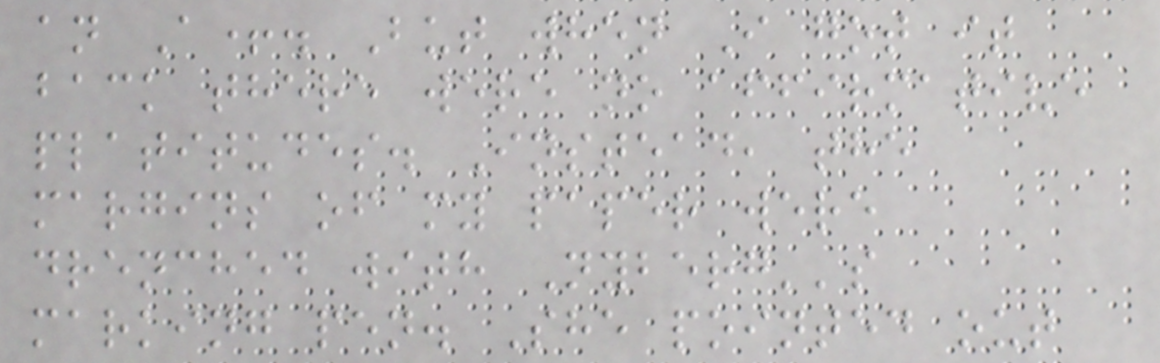an A+. But when I got it
back there were no affirmative
platitudes. Instead, the
margins of my paper were
drenched with Nyberg''s
marking pen. She pointed out
